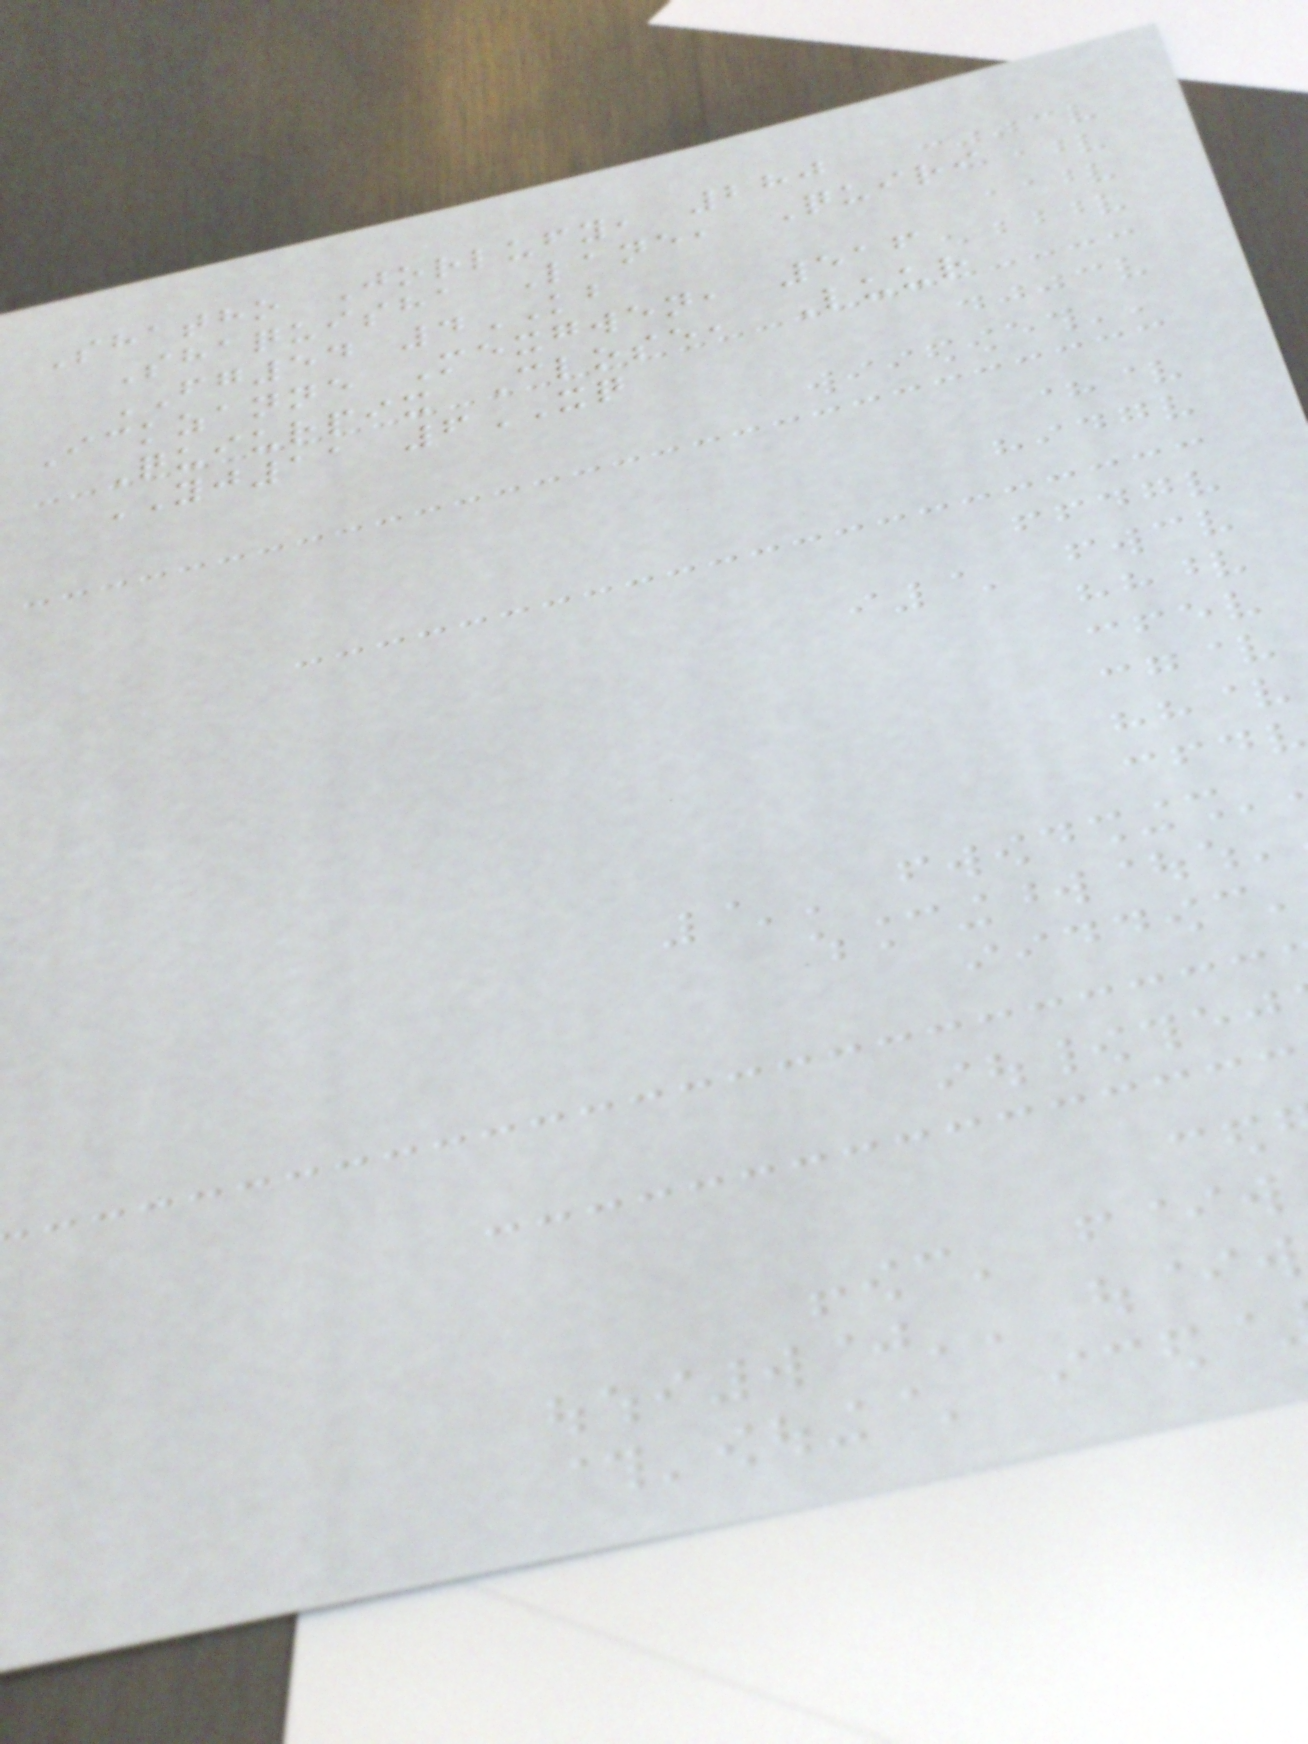Shatho Jorlufy, 280
Shaquisha Lane, Quiri
FG54 4KB
Ickzanne Mexgwen, 516
Quiurpix Close, Luur
YJ11 6XQ
